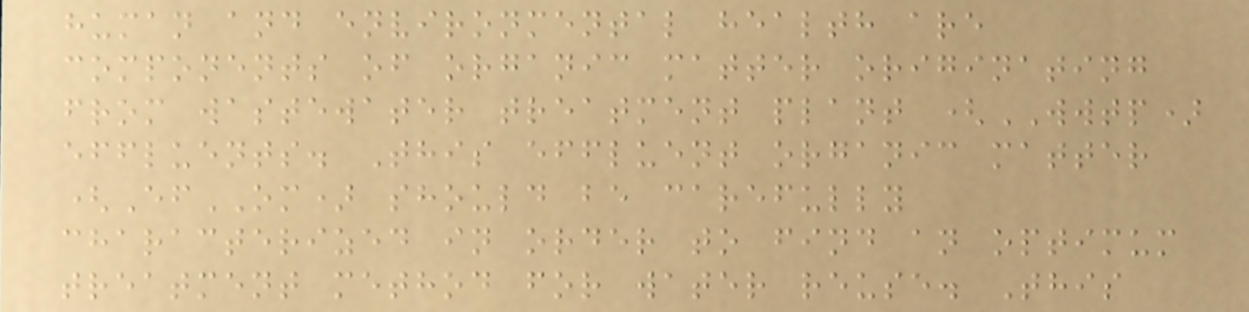human and environmental health are
components of organic matter originating
from wastewater treatment plant (WWTP)
effluents. This effluent organic matter
(EfOM) should be carefully
characterized in order to find an optimum
treatment method for water reuse. This
